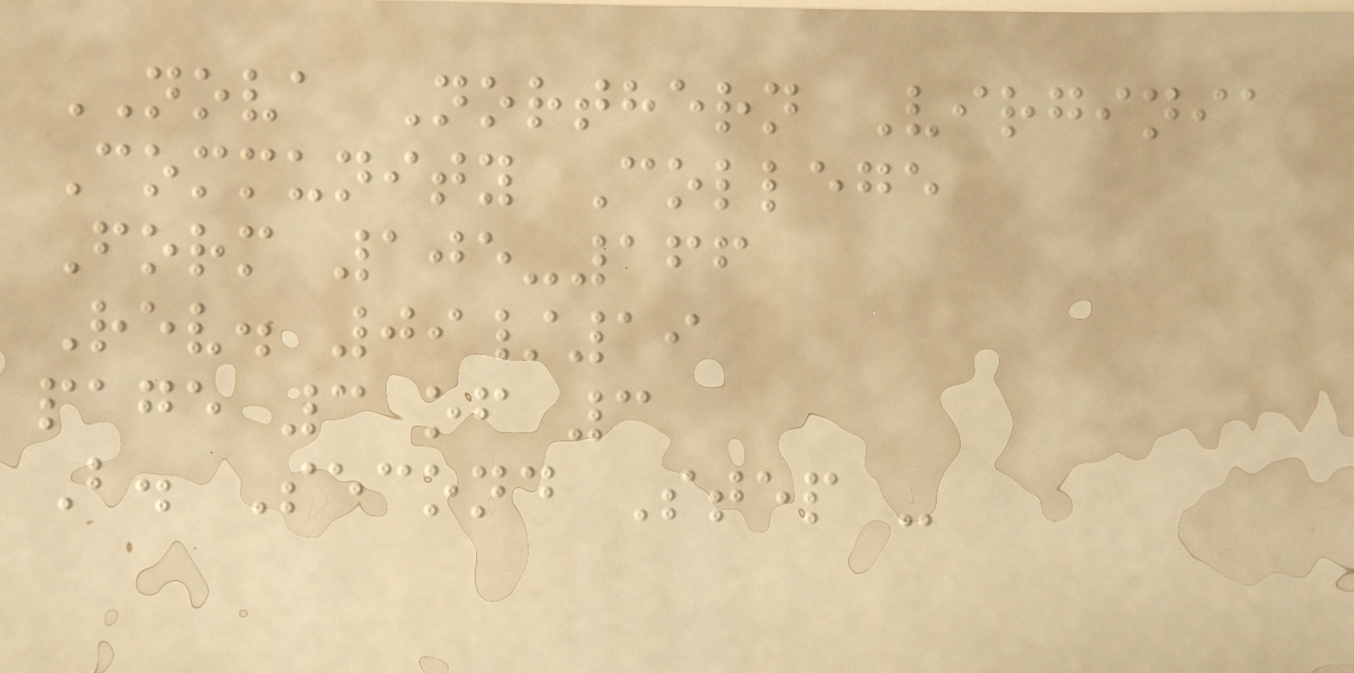NOVA Northern Virginia
Community College
Form 105-166
Rev. 09/19
page 3 of 3
B. Second Step -
